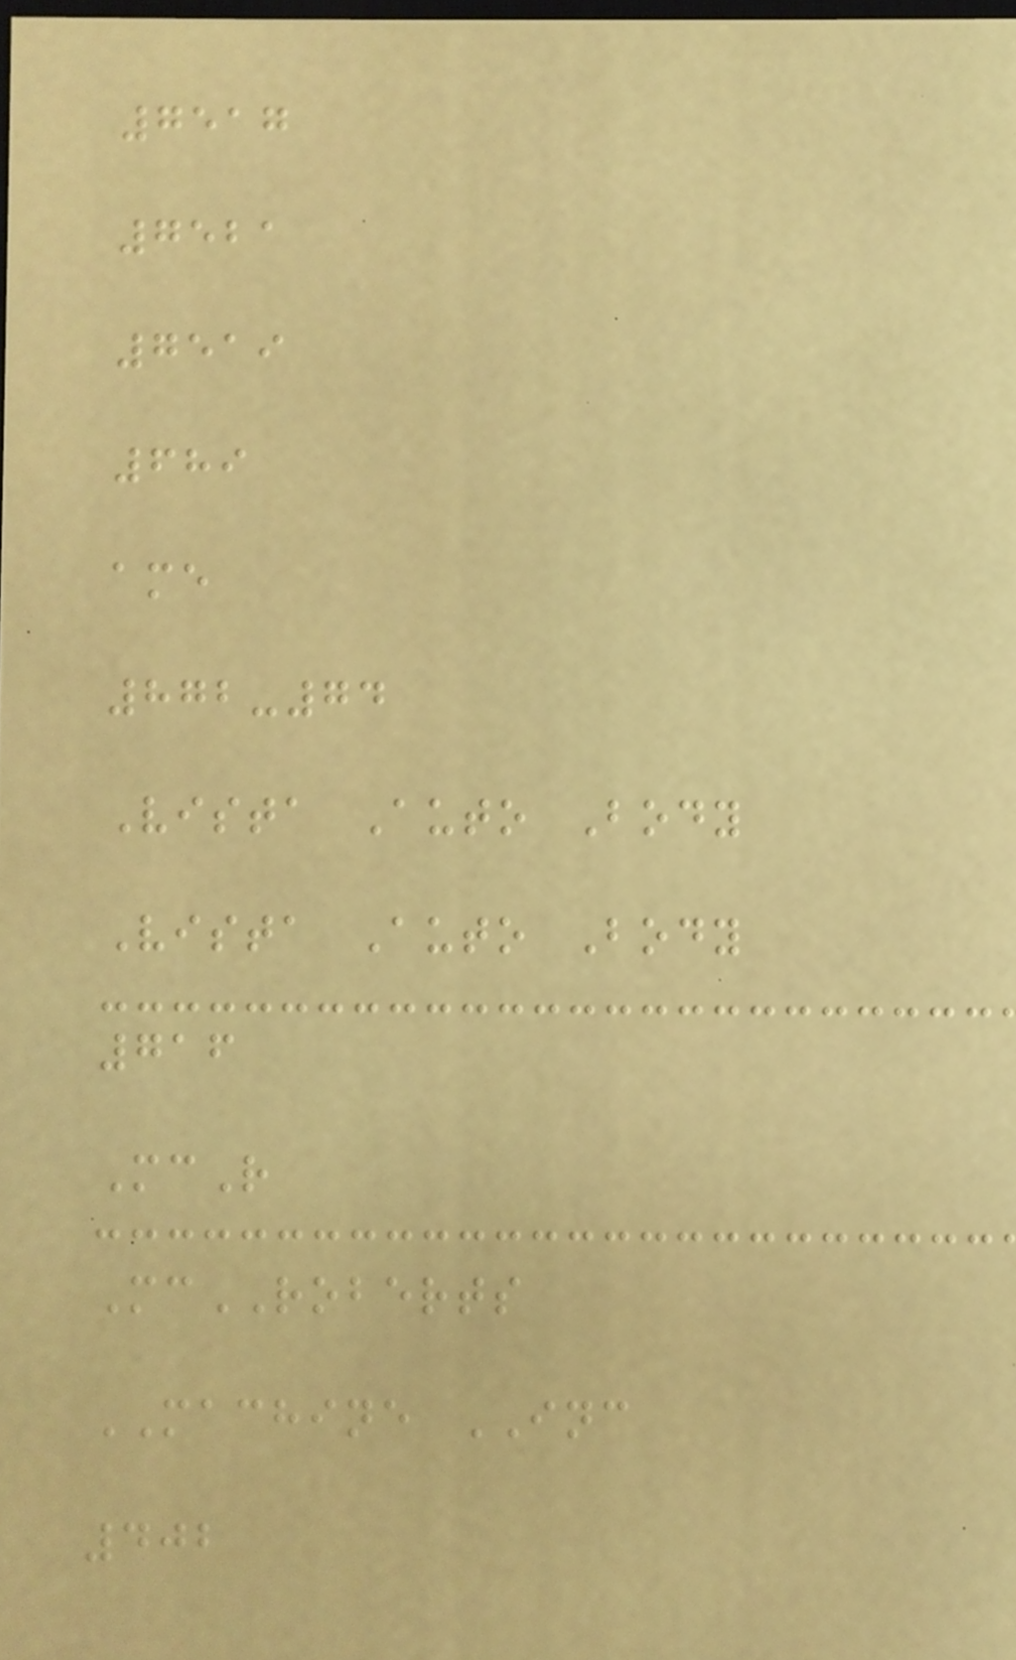7517
7521
7519
689
ame
872-74
Vista Auto Body
Vista Auto Body
716
McR
McROBERTS
MACHINE INC
402
